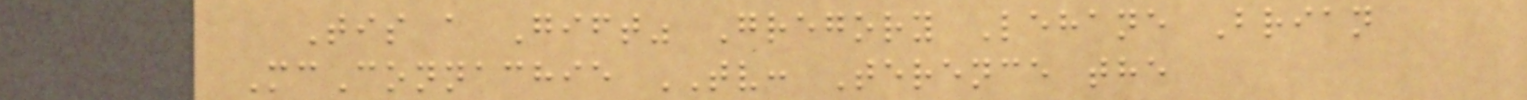Tis a Gift" Gregory Lehane Brian
McConnachie TV: Terence the
